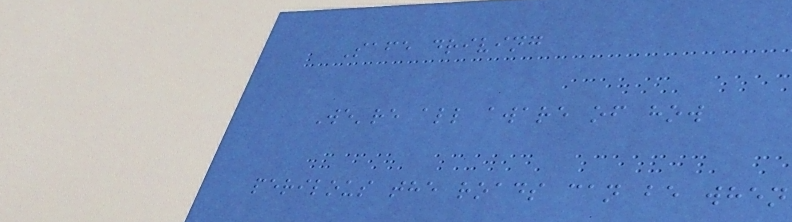Safe driving
We're all aware of how
perilous the roads can be when
